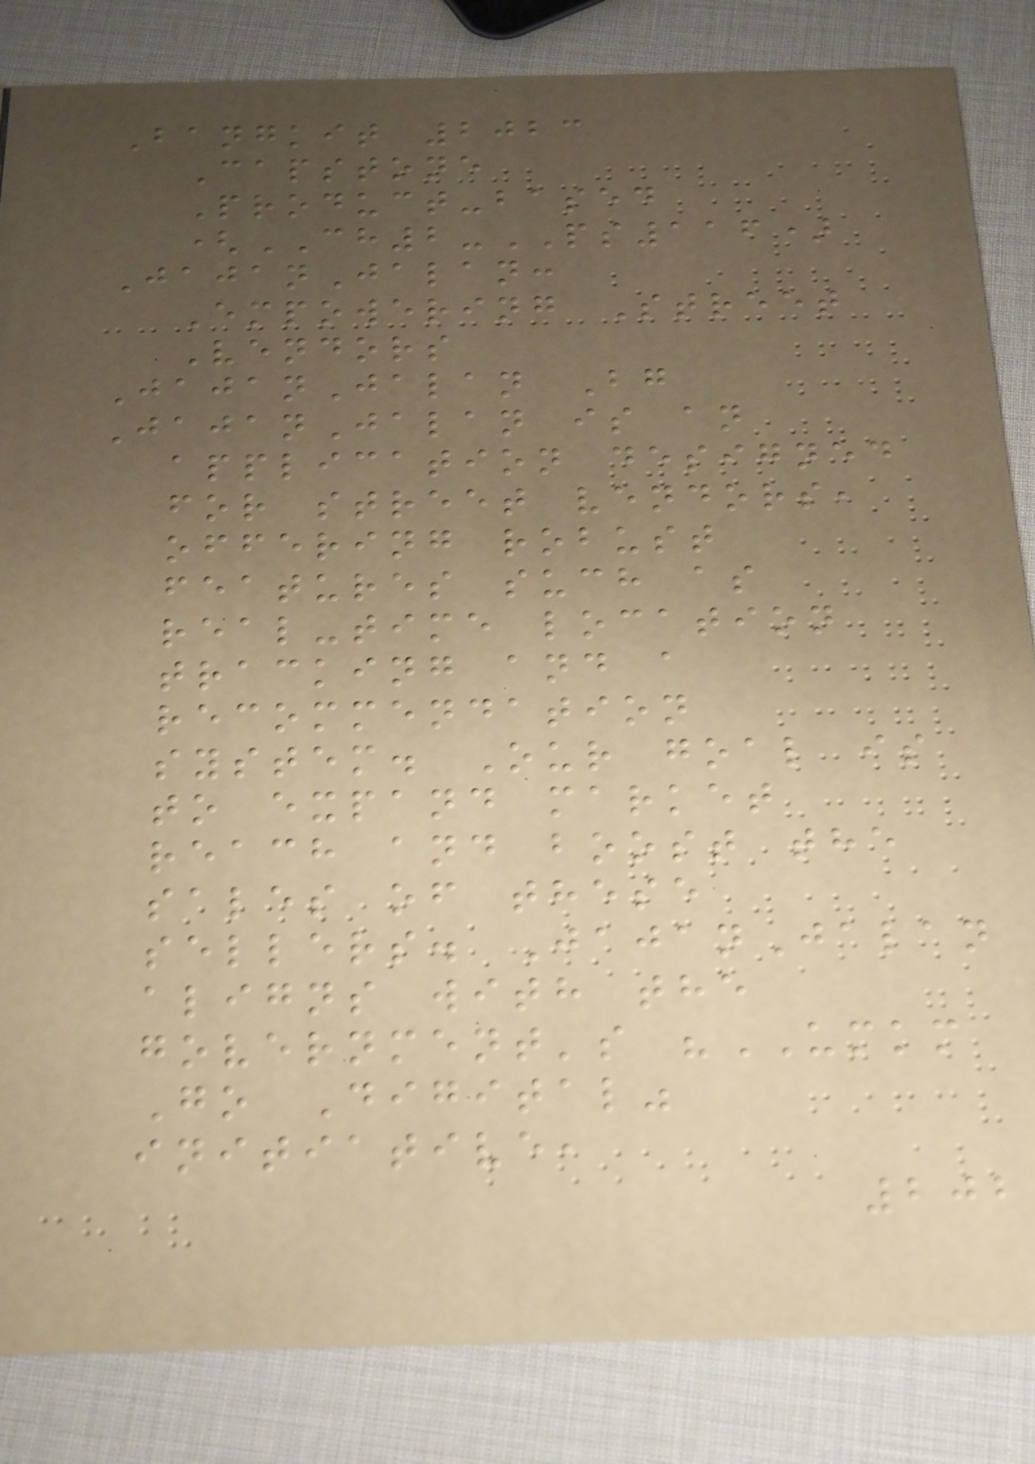Bangkit 2023
Capstone
Product-based
(CH2-PS116)
JajanJalan:
Empowering Street
Vendors
JajanJalan Bg
JajanJalan is an
application designed
for street vendors,
offering robust
features such as
real-time location
tracking and a
recommendation
system. Our goal is
to expand market
reach and boost the
sales of these
sellers. JajanJalan
aligns with the
government's "UMKM
Go Digital"
initiative,
202
